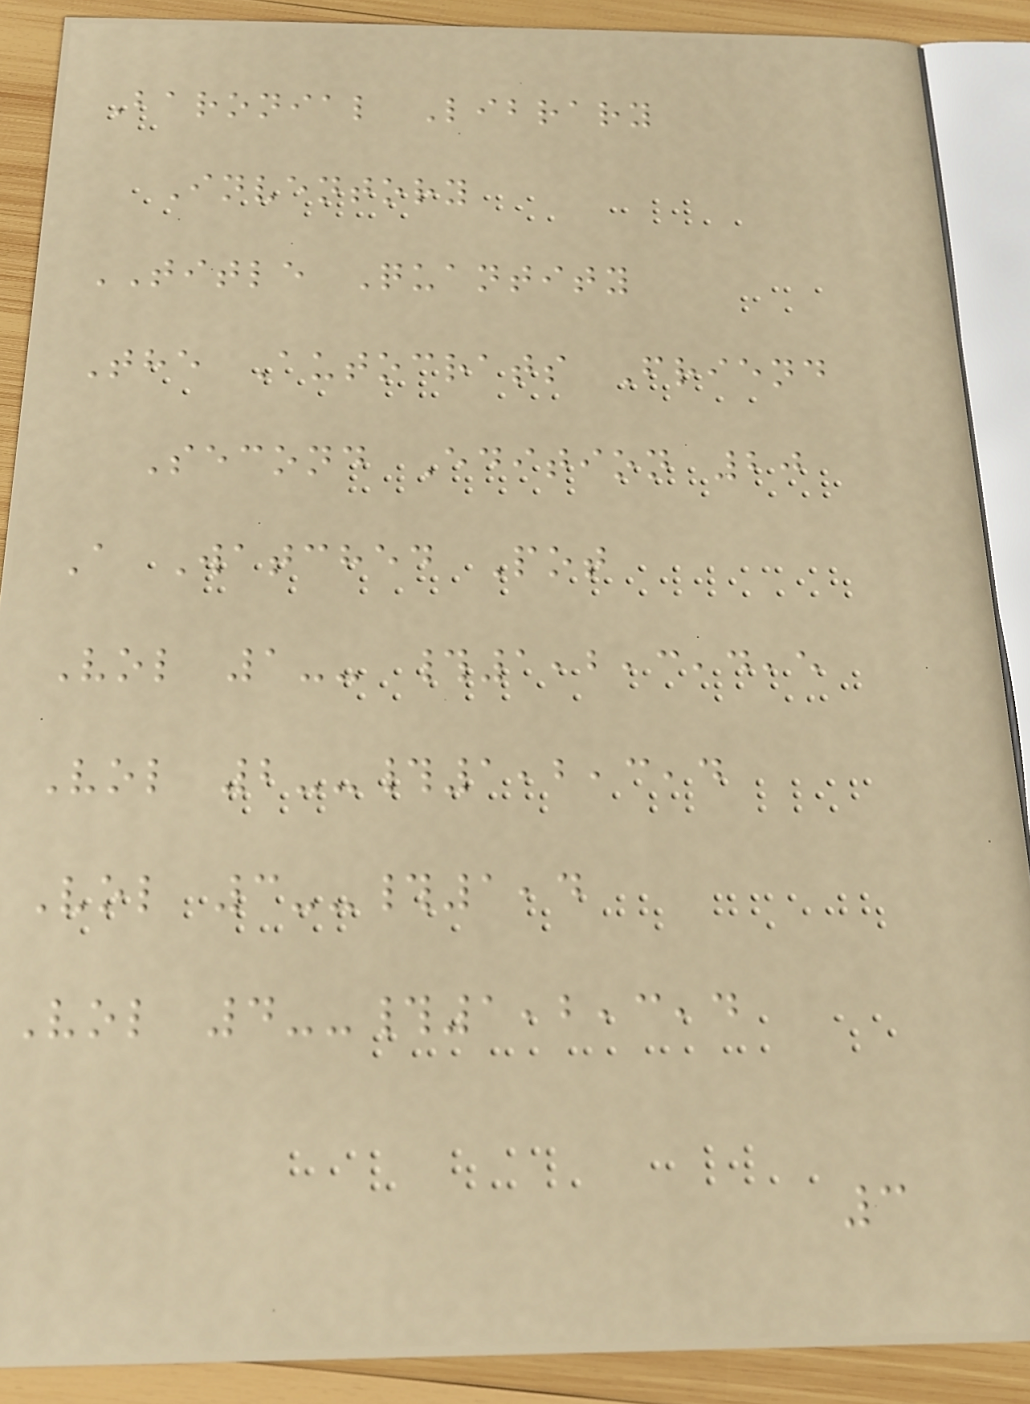Baronial Library
Inventory
TITLE Quantity
The Autocrats Friend
Second Edition 20
A Watched Pot
Vol 1-- #1,2,3,4,5
Vol 2--#1,2,3,4
Vol 3--#1,4
Vol 4--#1,2,3,4
3
